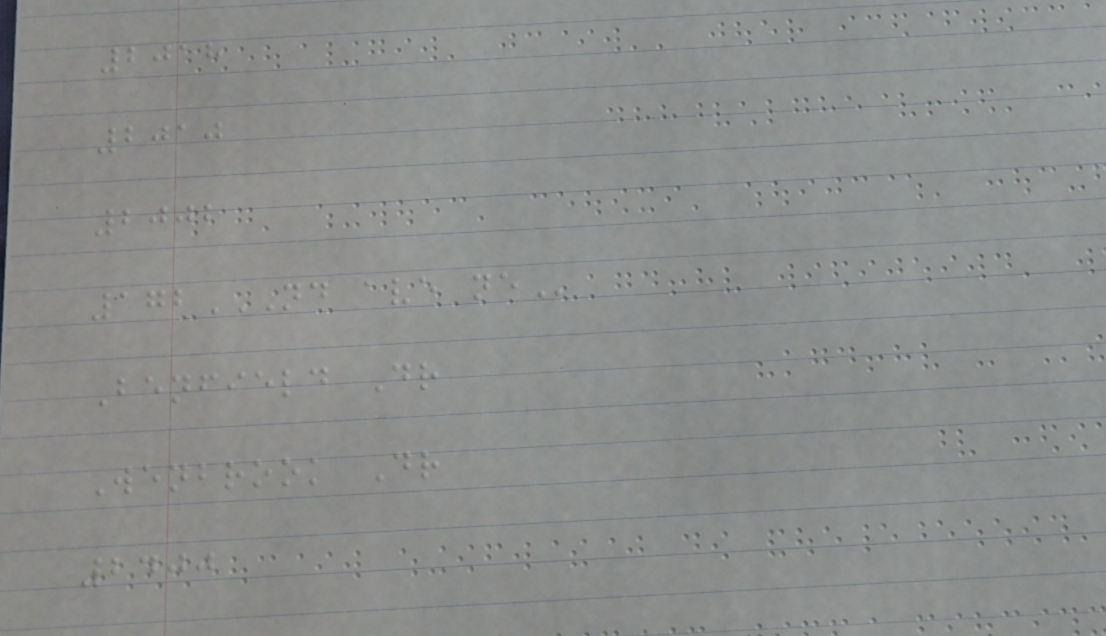2018
2010
2002
172ND AVE NE
Benfield Dr
Wenbrook Dr
2400
